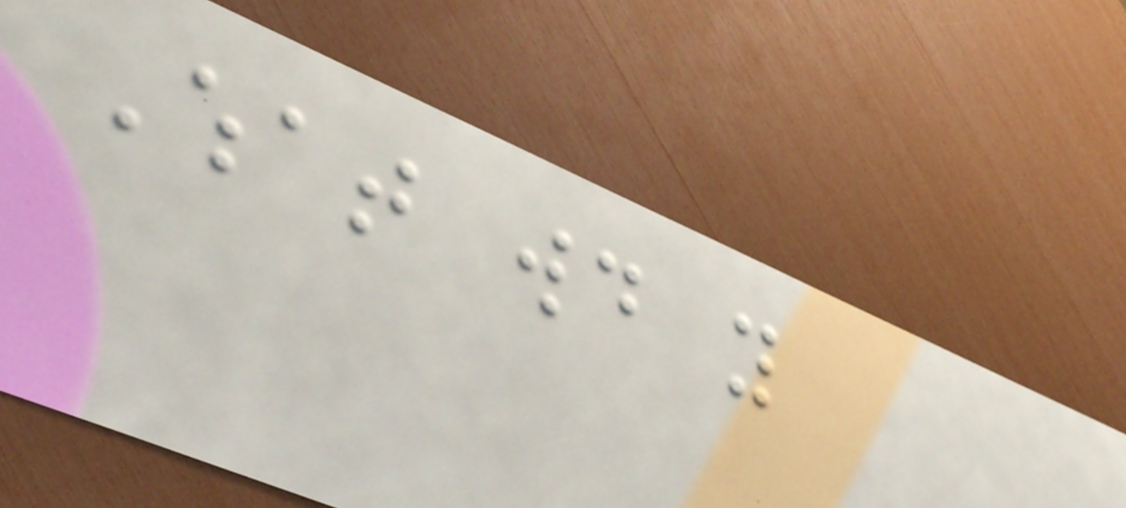What would you
